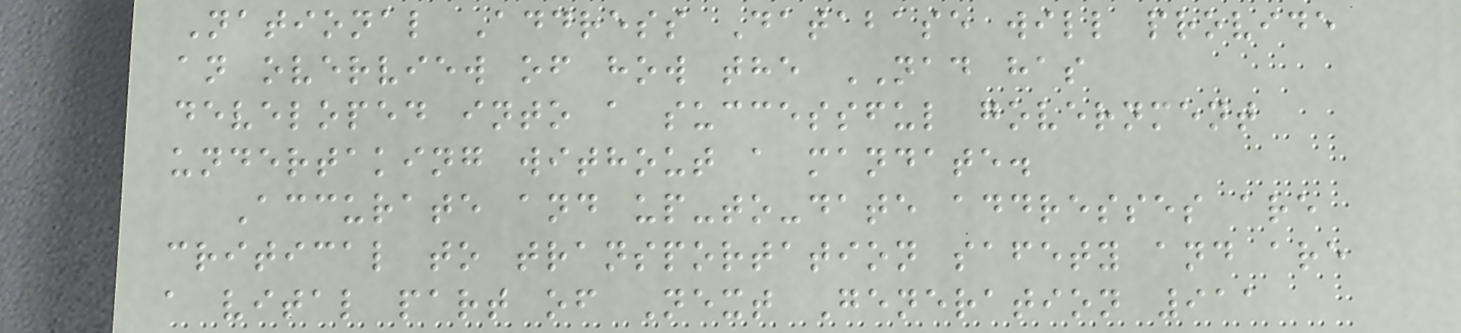National Address Database will provide
an overview of how the NAD has
developed into a successful government
undertaking without a mandate.
Accurate and up-to-date addresses are
critical to transportation safety and are
a vital part of Next Generation 911
